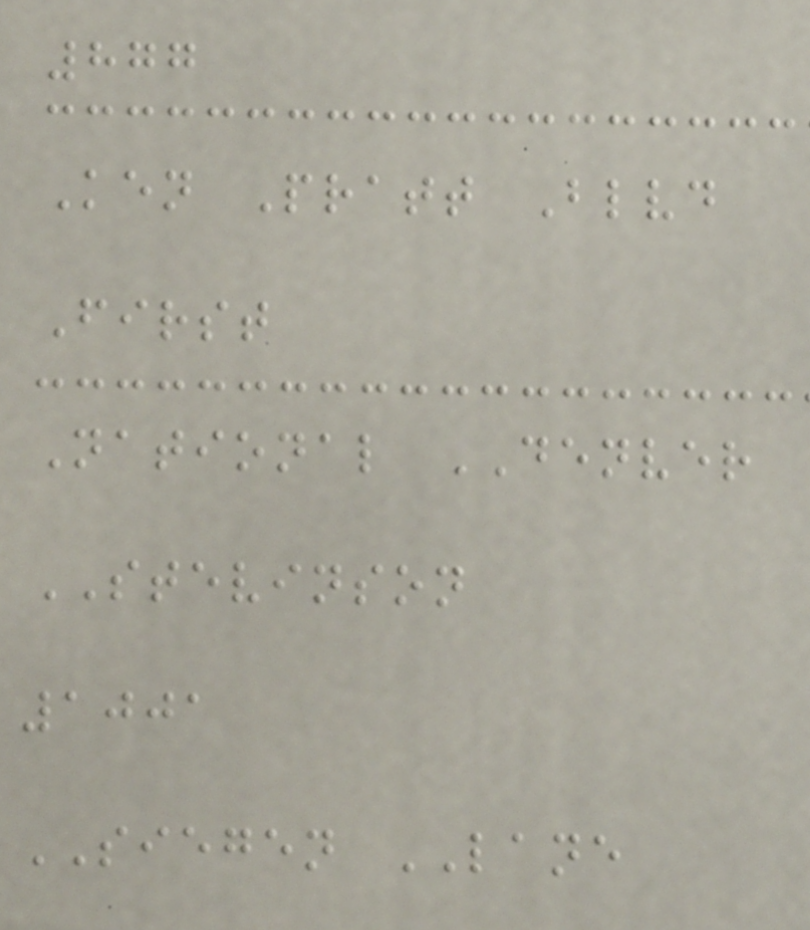877
Ken Pratt Blvd
First
National DENVER
STEVINSON
1001
SIEGEN LANE
